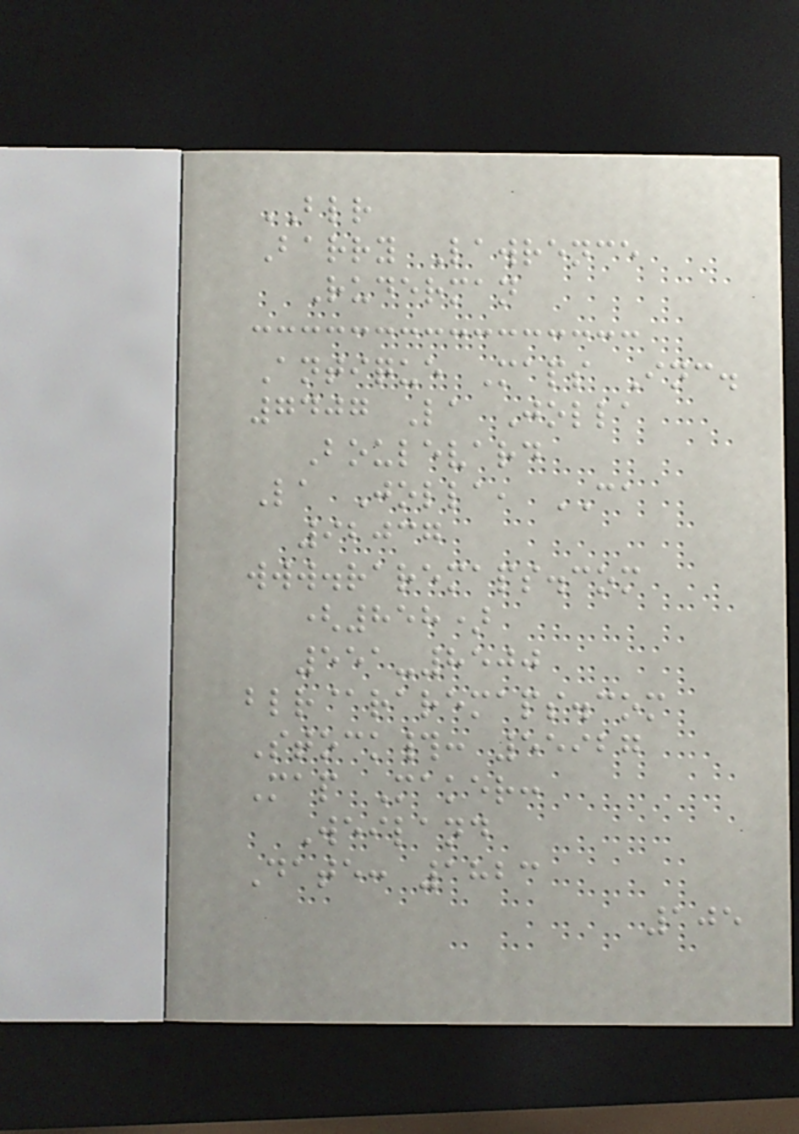BLR
Barry Lawrence
Ruderman
Antique Maps Inc.
7407 La Jolla
Boulevard
La Jolla, CA
92037
www.raremaps.com
(858)
551-8500
blr@raremaps.com
Stock#: 55927
Map Maker:
Weiland
Date: 1823
105
